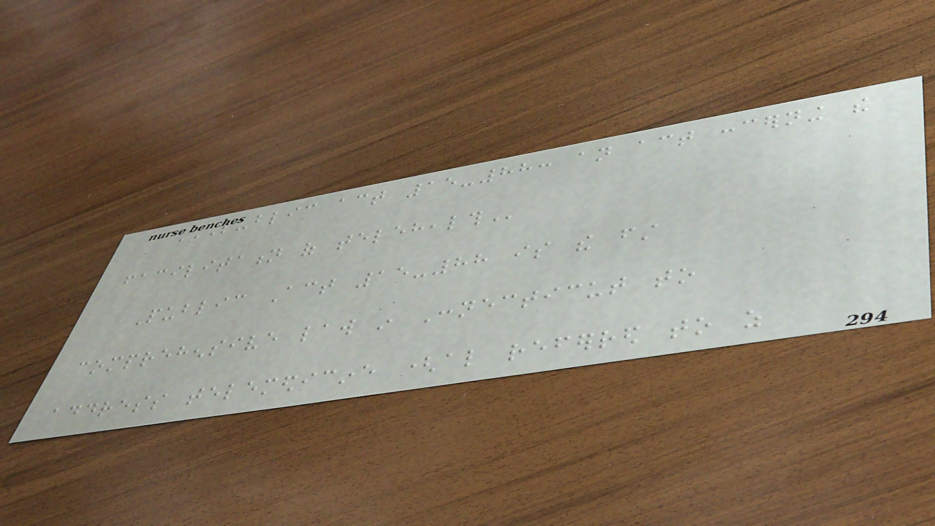PUBLIC ACT 15-88: AN ACT CONCERNING THE
FACILITATION OF TELEHEALTH
Public Act 15-88 is the first
comprehensive law in Connecticut to
address telemedicine (also referred to as
